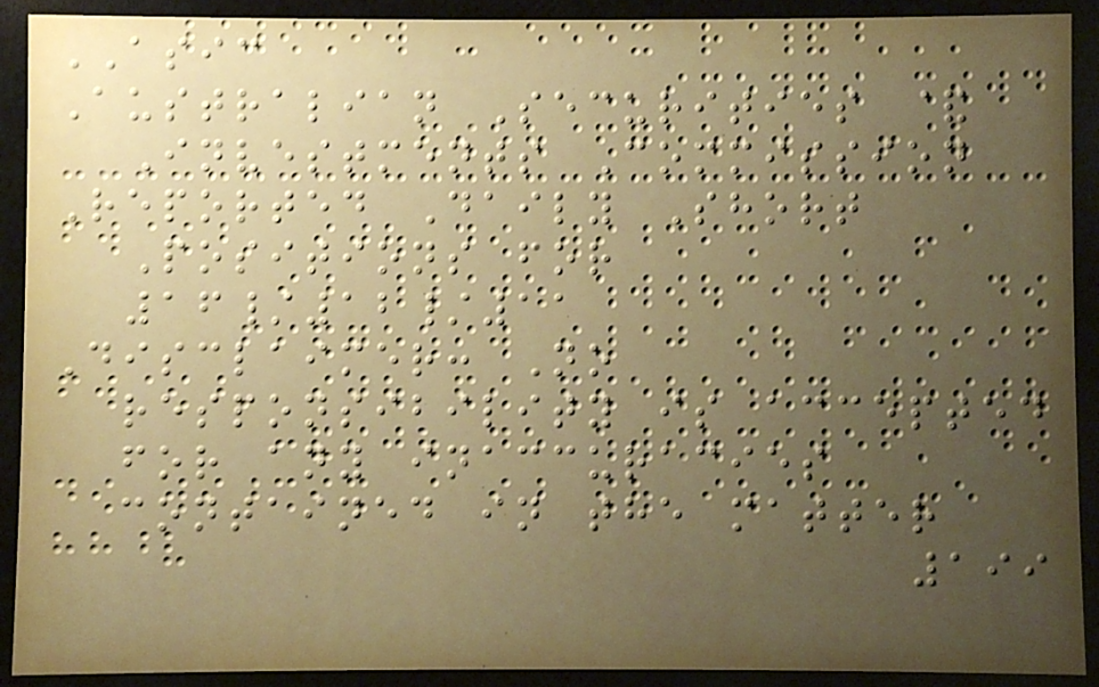ASIC
Australian Securities &
Investments Commission
Reported Daily Short
Positions for
16/12/11
Disclaimer: No
responsibility is accepted
for any inaccuracies
contained in the matter
199
